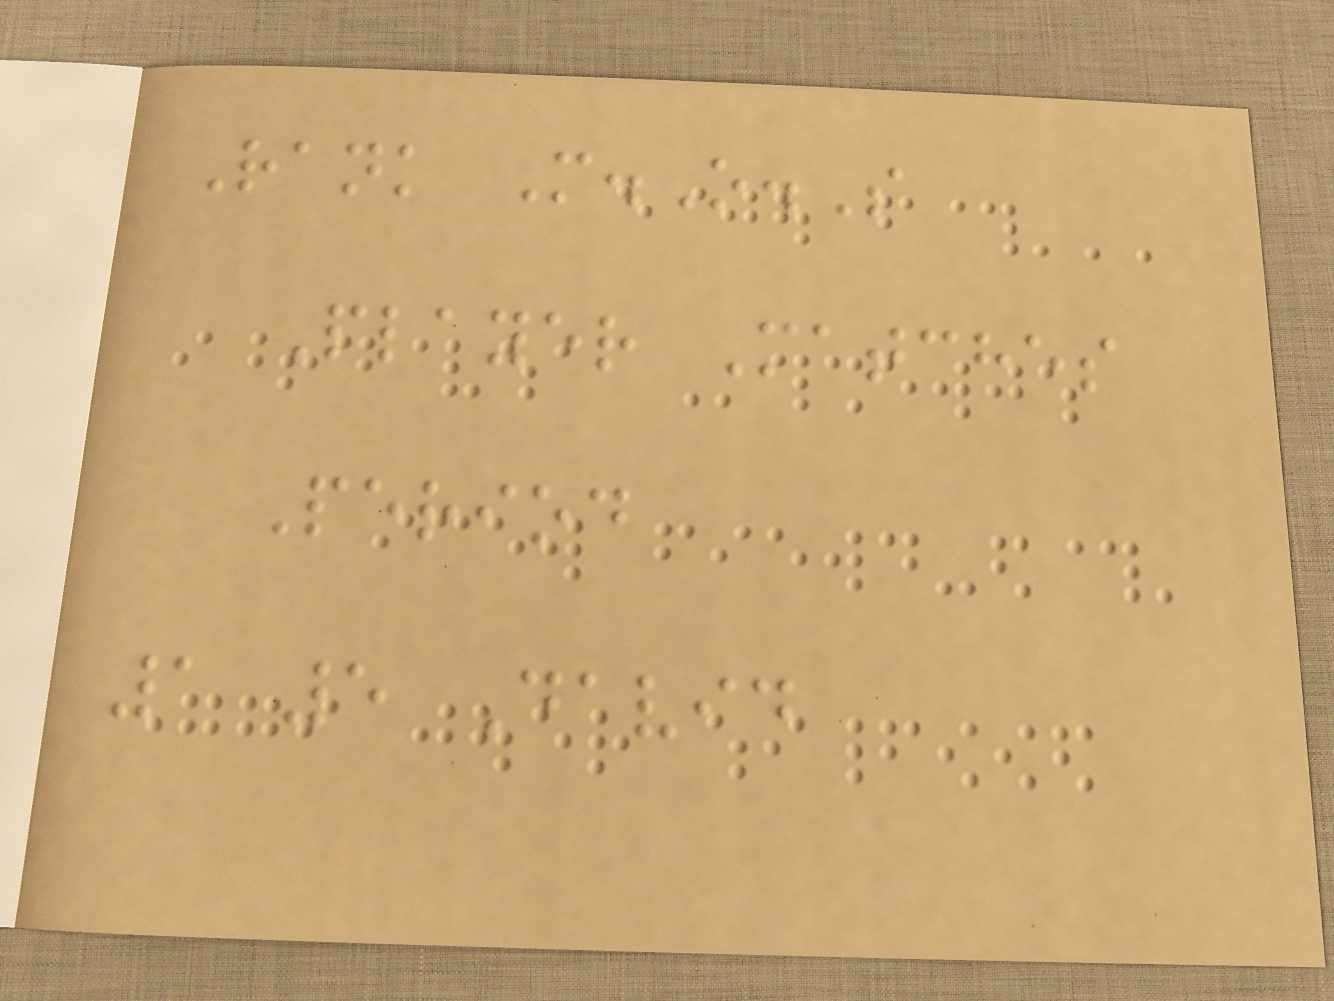Rank M.O.S
Player Matches
Period
1 5 David
